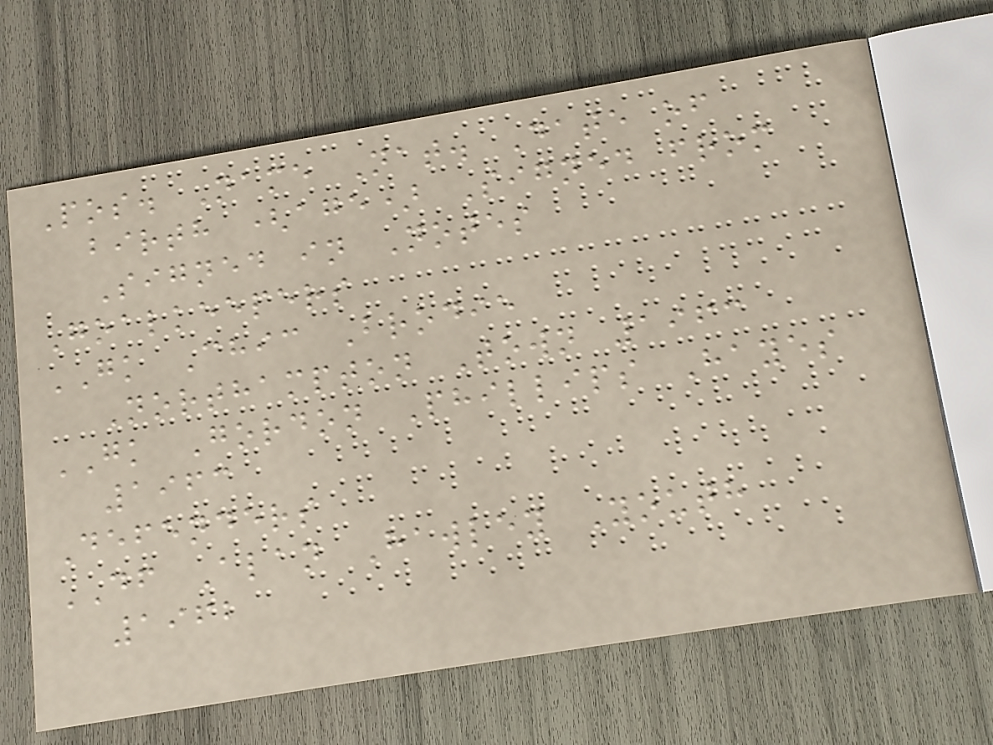Pos. Name Nat. Date of
birth (age) Signed from
Signed in Notes
Goalkeepers
GK Chic Brodie
Northampton Town 1963
GK Gordon Phillips Hayes
1963
Defenders
DF Alan Hawley Youth
1962
